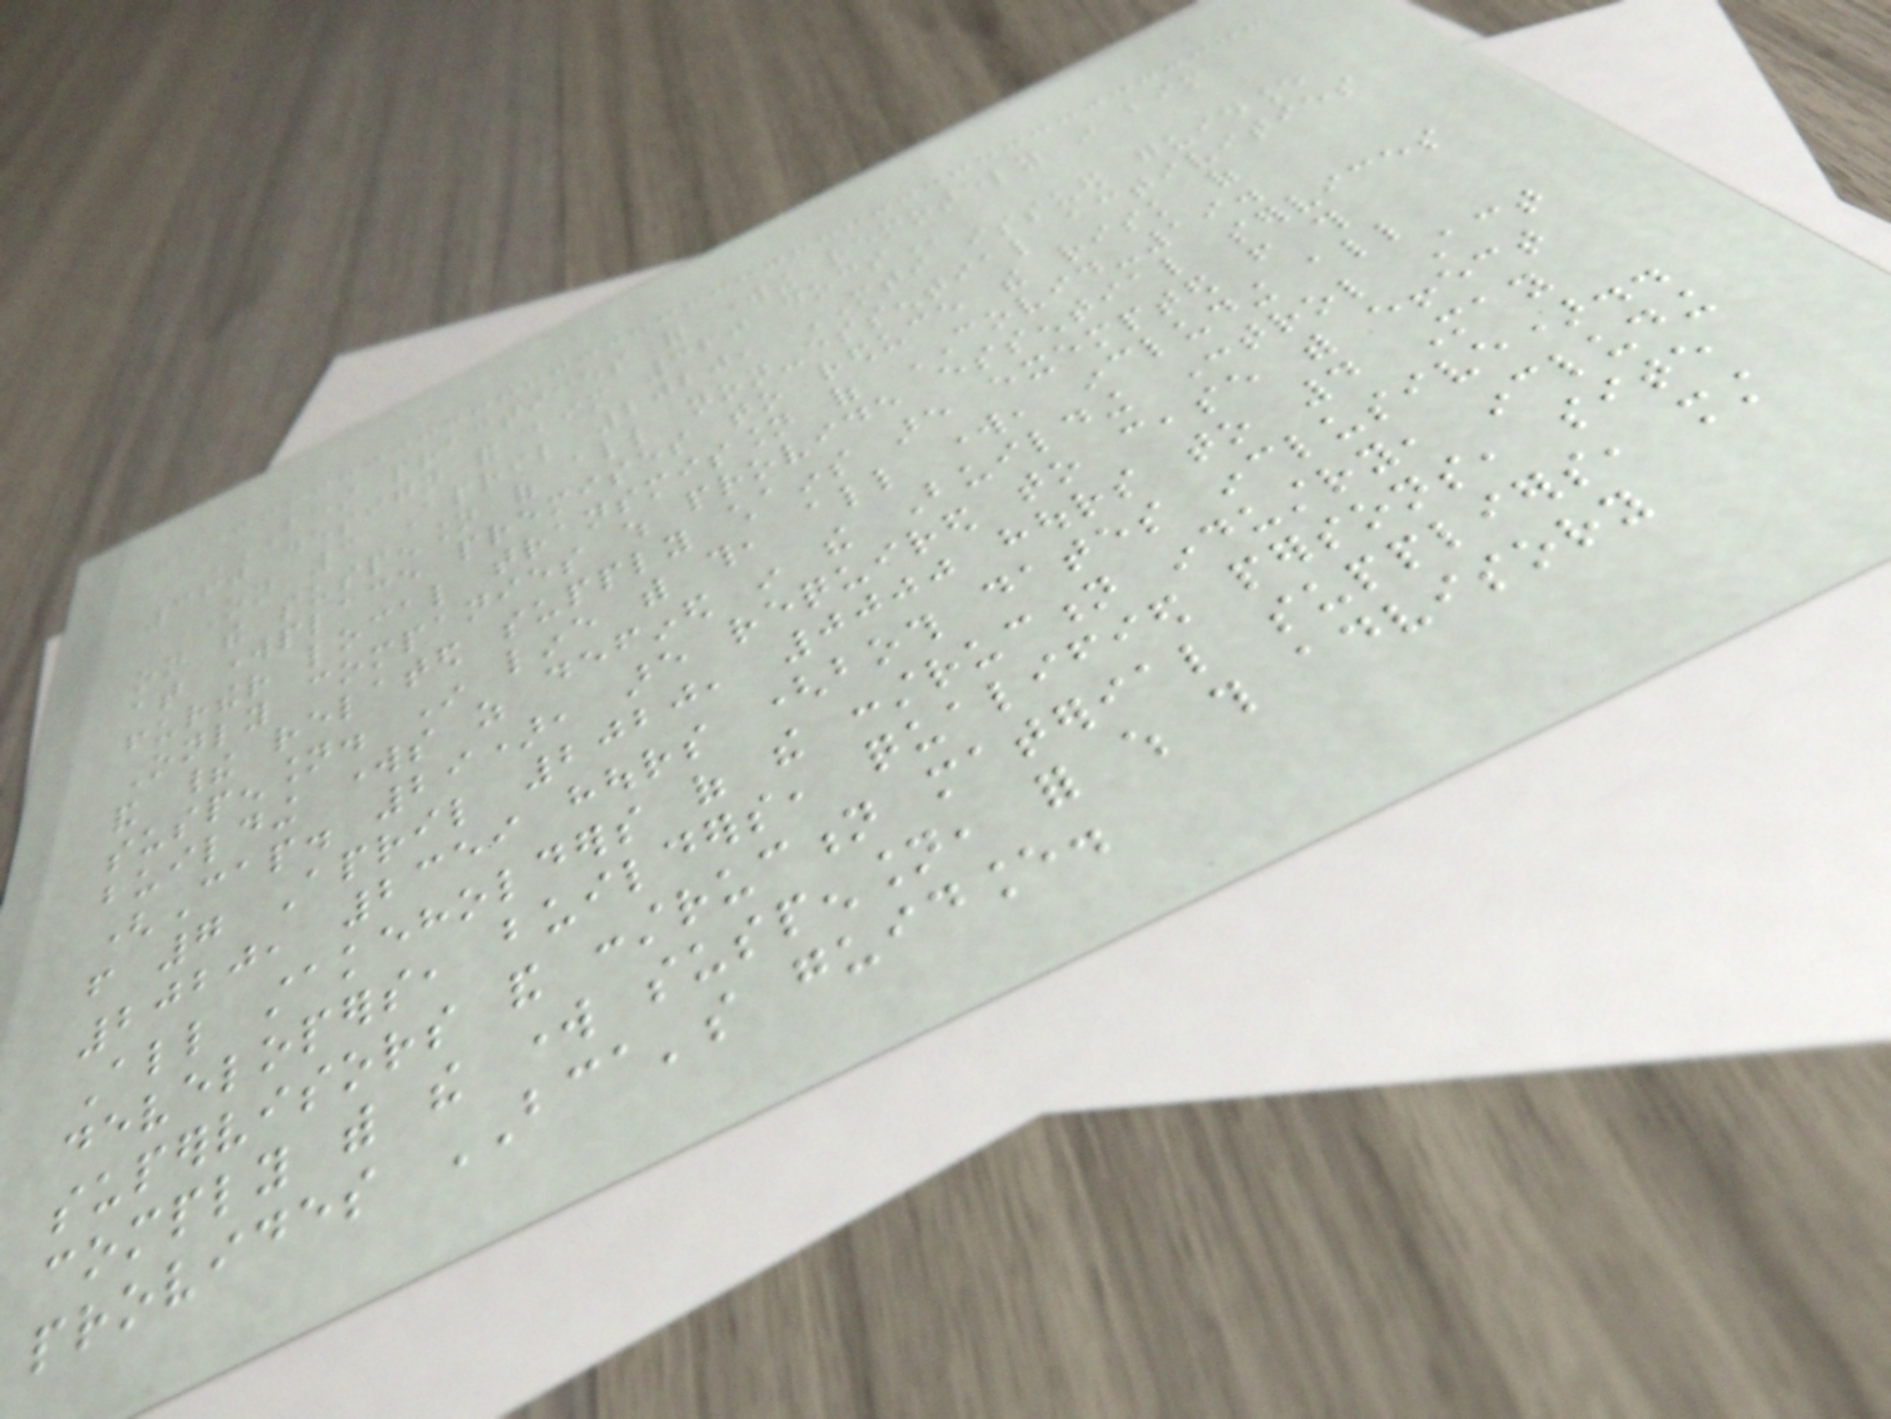BEST PRACTICES FOR WORKING REMOTELY IN BIM
360 DESIGN AND BIM 360 DOCS
On 3 April 2020, MTI issued guidance
on the suspension of all non-essential activities
at workplace premises to reduce the risk of
further local transmission of COVID-19.
Only companies which provide essential services
and their related supply chains are exempted from this
suspension. In line with this, all work, including all
building works as defined in the Building Control Act
(Cap. 29), are required to cease with effect
from 7 April 2020, 0000 hours to 4 May
2020, 2359 hours (both dates inclusive)..
All stakeholders of the construction industry, including
developers, builders, qualified persons, site
supervisors and construction material suppliers, must
comply with the work suspension, for which this advisory
provides BCA's guidance.
